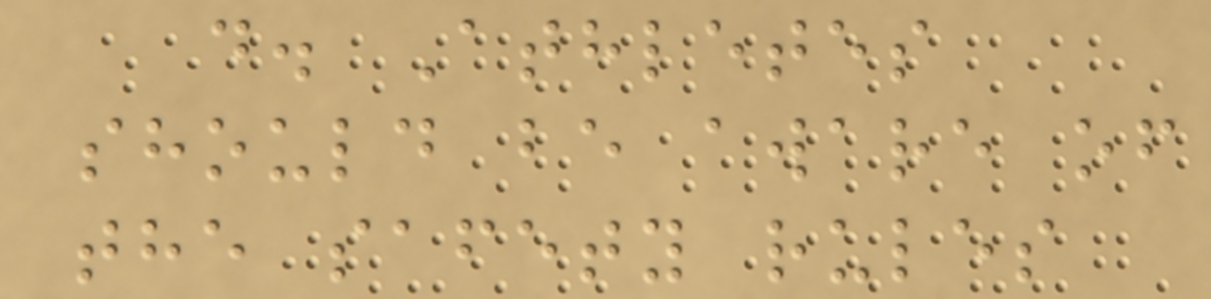d. Athletes
should be aware of
the safety rules
